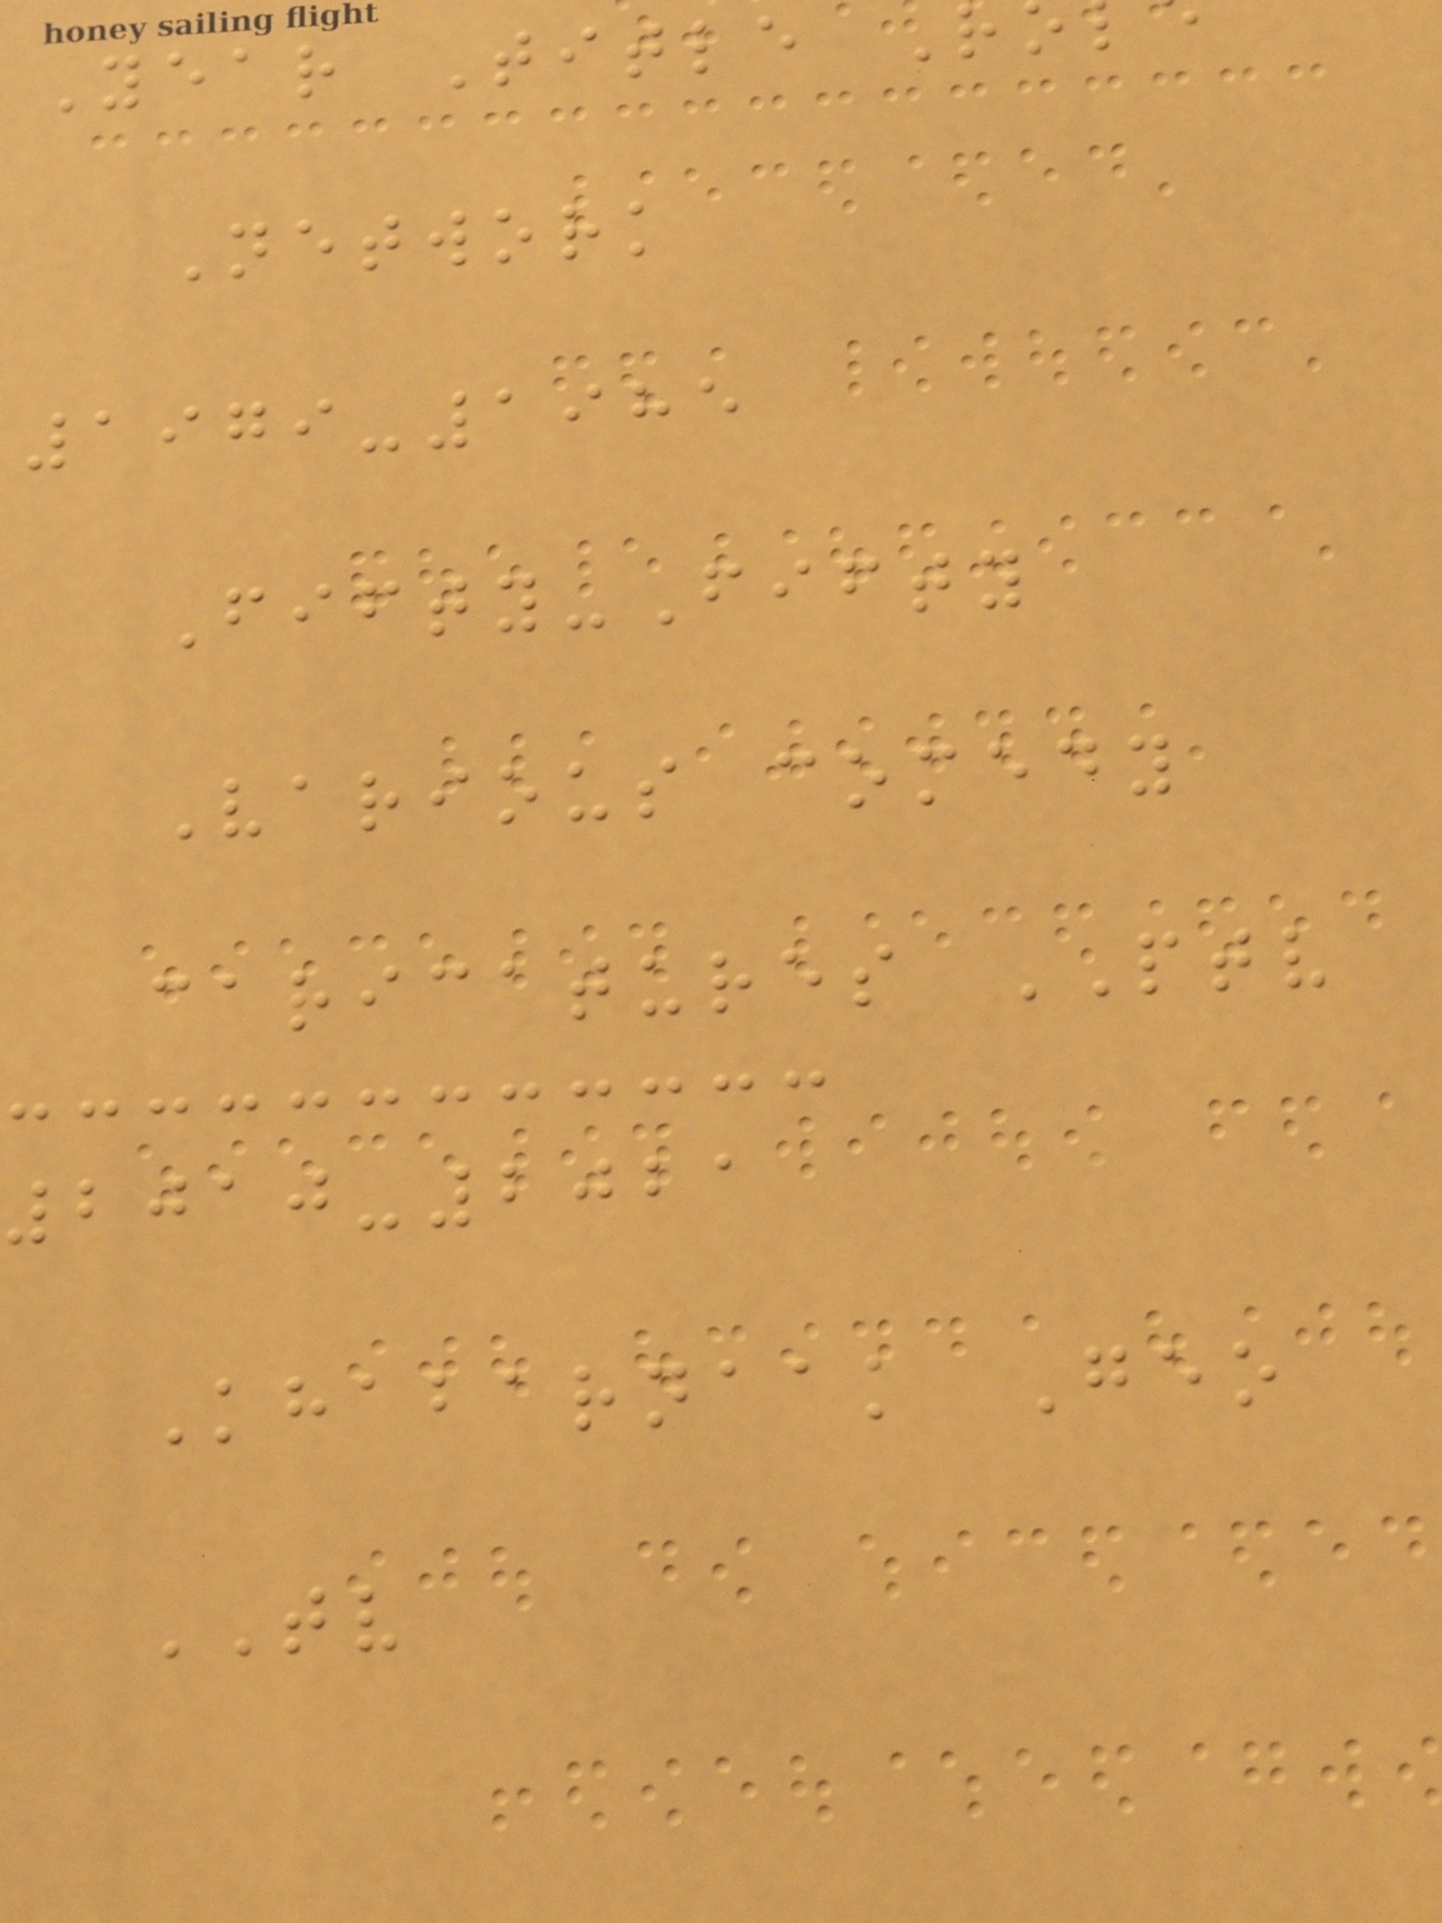Year Title R
Network
1979-1985
Fifty-Fifty
Various comedy
caricatures PTV
2010-2021
Khabarnaak Geo
TV
